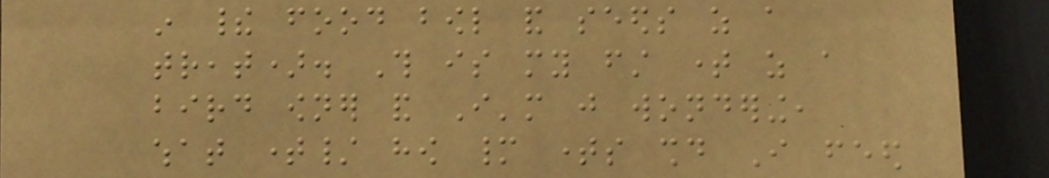in their food bowl and seeds as a
treat). This is my first time as a
bird owner and I'm just wondering,
what time/ how many times should I feed
